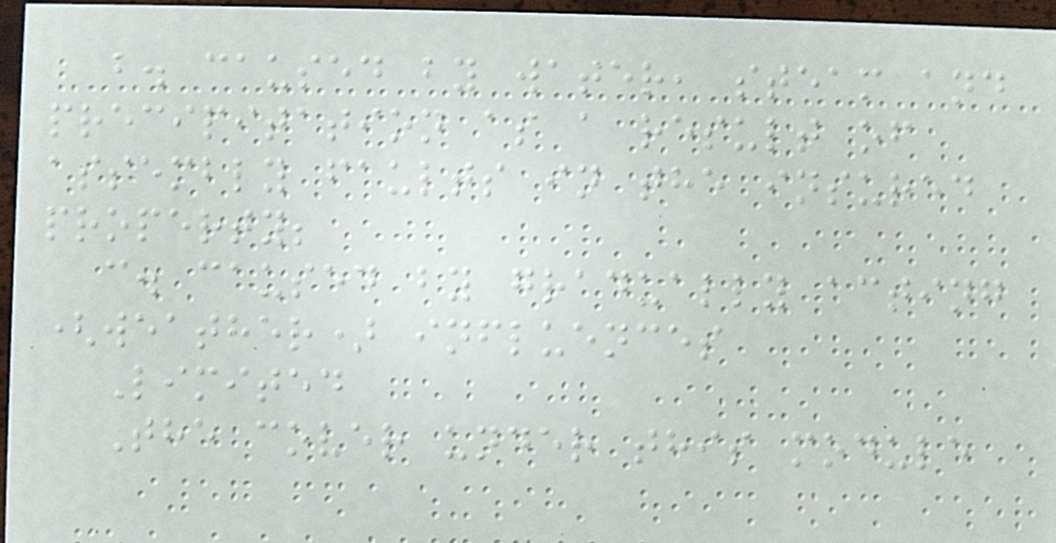b. caused by water, steam and
precipitation as a result of
assembly faults in the insured
property;
c. caused by gradually acting
(weather) influences
Limited
The cover under this module
